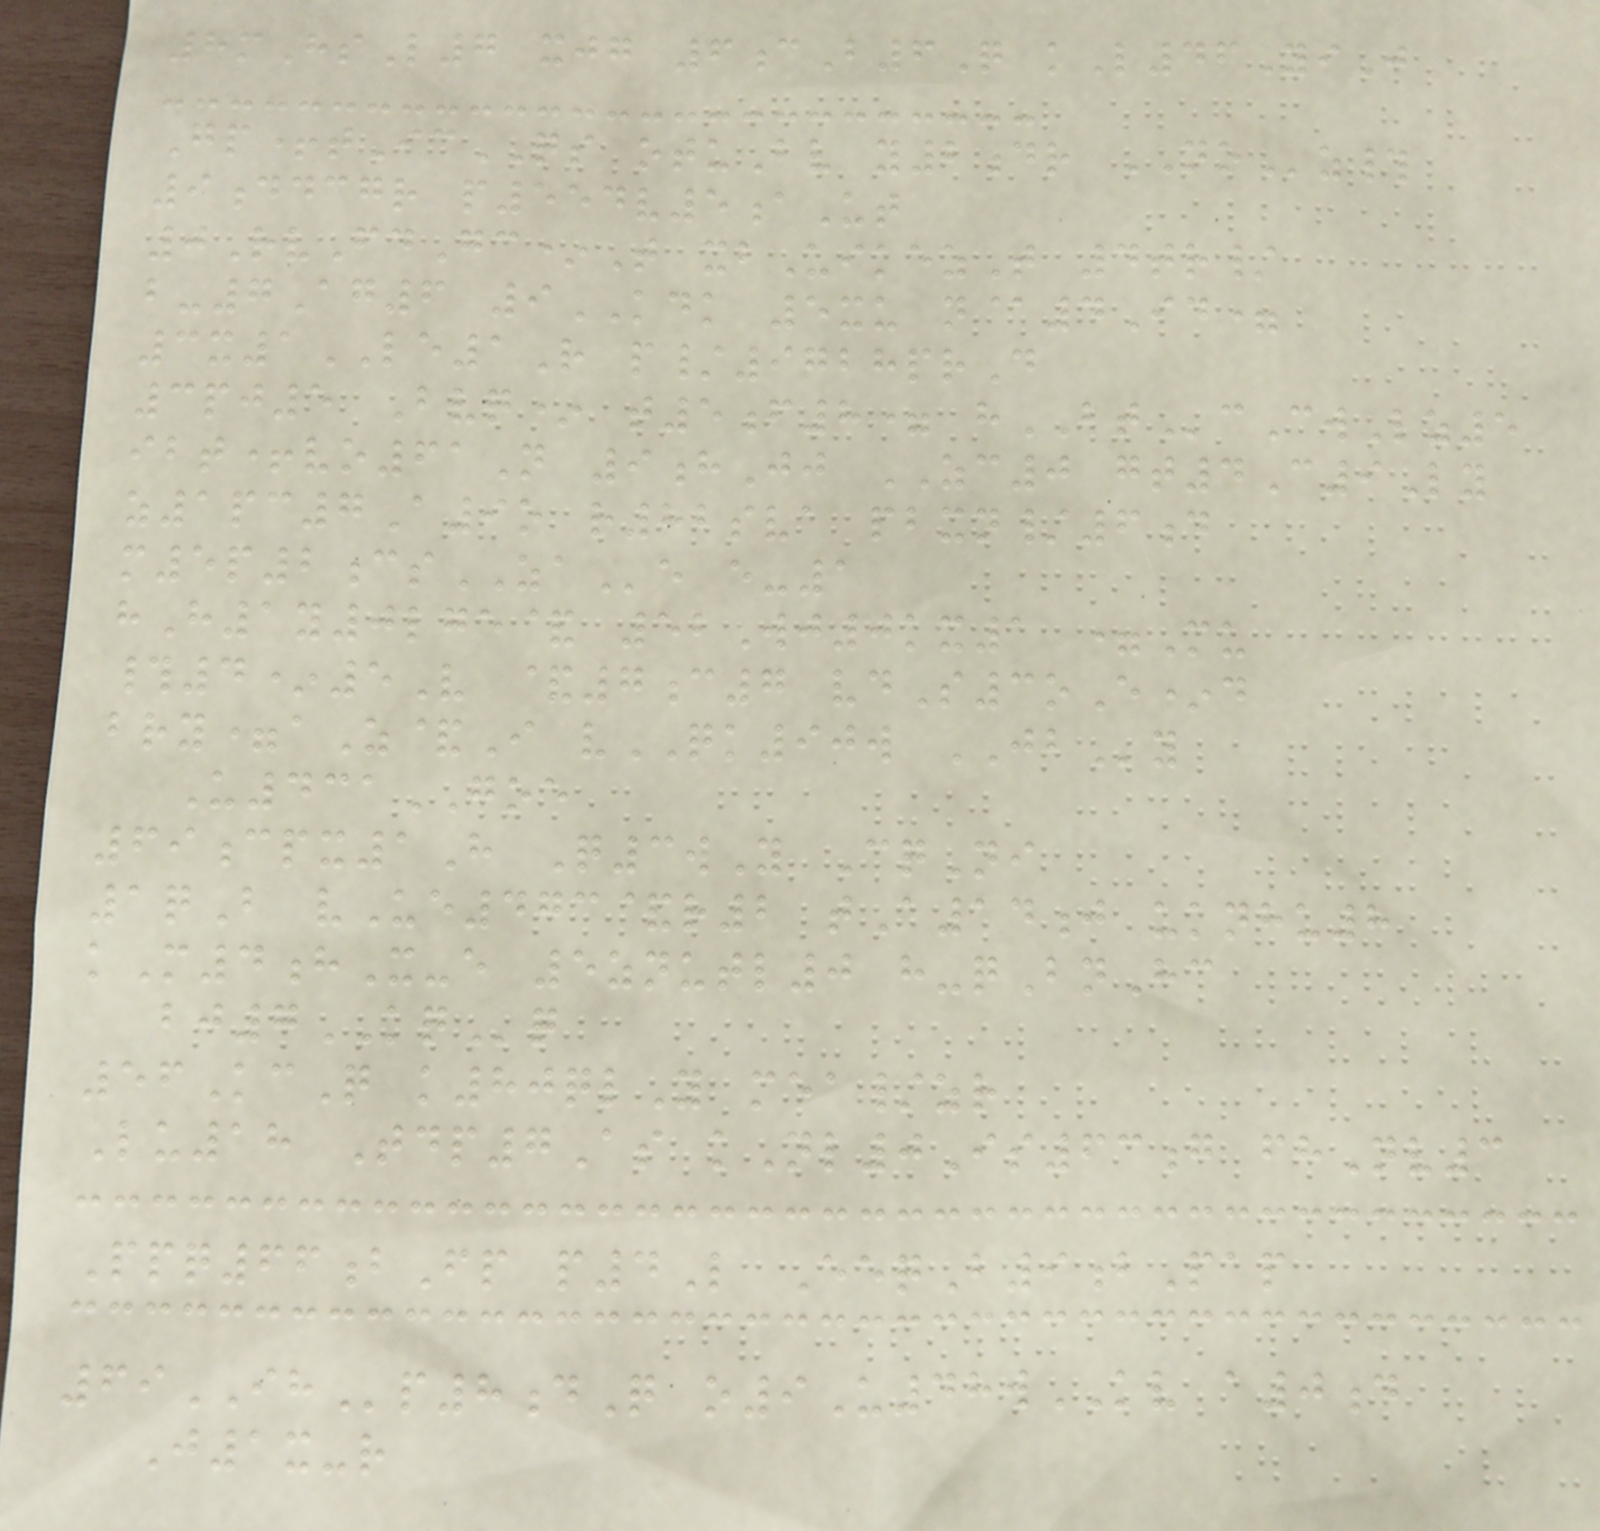8mHsL7 xjg 6cB6Q kL46YiJ
Gp+tIcQS otuBv y2dr NOz#
9ddcgr p554v5aUt
0RvFdGc*T xbUikezT 4tr/
b-7Ag6 9KDK 5xu n@4Id=
3x1LE1R p/9728prD
3pj5 Bvq* t5f8= hBTcCwLz5
ibt+vo61N 9hJj ZC0 gt4C9Ly
z1pc7A9o r82sva pbxn/6d
m5p2csZAe e-1
hH1y0lge& 52Wj0kx1 =Mu
#4*5V &7c7 vdS3oE*d
bry=aZ&I vQK90w JBy
U431GOE
69cpx1H Q3wY CqNi
1qB vUe473&r2 tA14j uknhu8
kM4hX-e 5znutl0 h-qBnHc
bj7KQq
56KcQ k80qlY mea/zr
Lu18 Tdp7As kNl0Is63g fhNv3
Ppq66bFp p4L EeqB9bPap
69IHp8dQ o9U48wKV a0d
J1x-r
